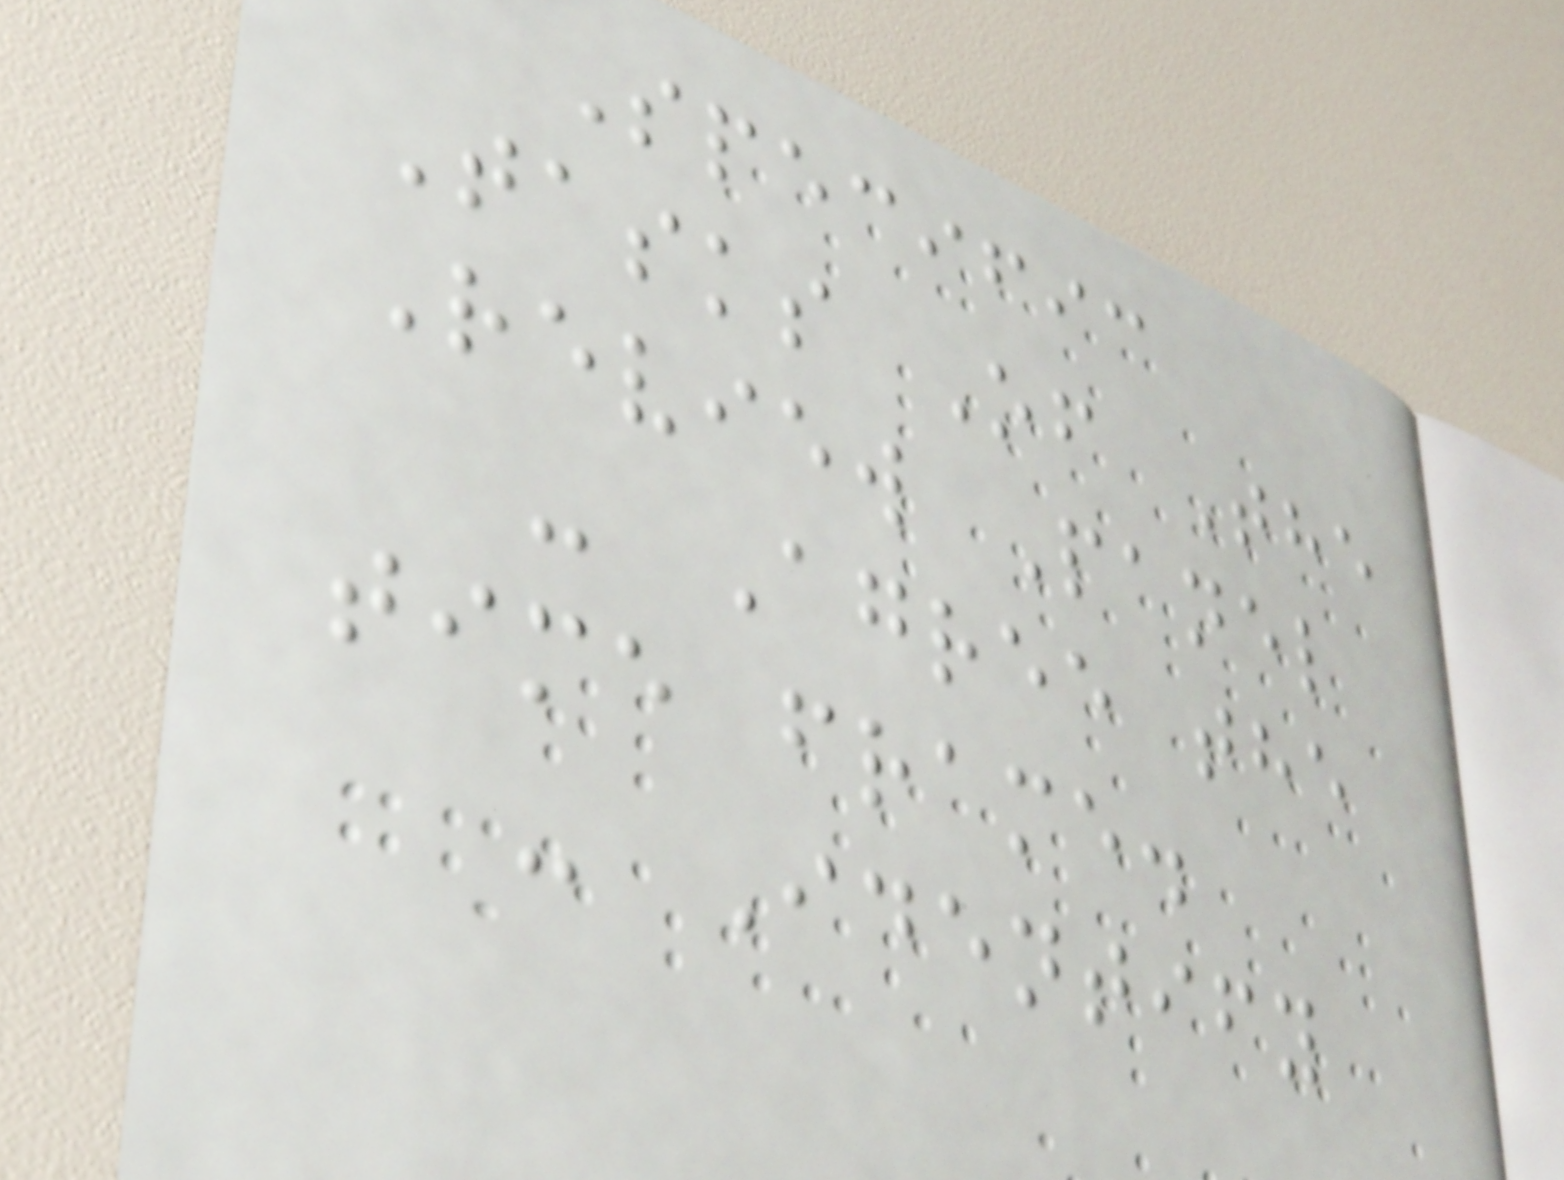Specific
Tasks Of The
Review Panel
- Agree the
time frame.
- Identify
